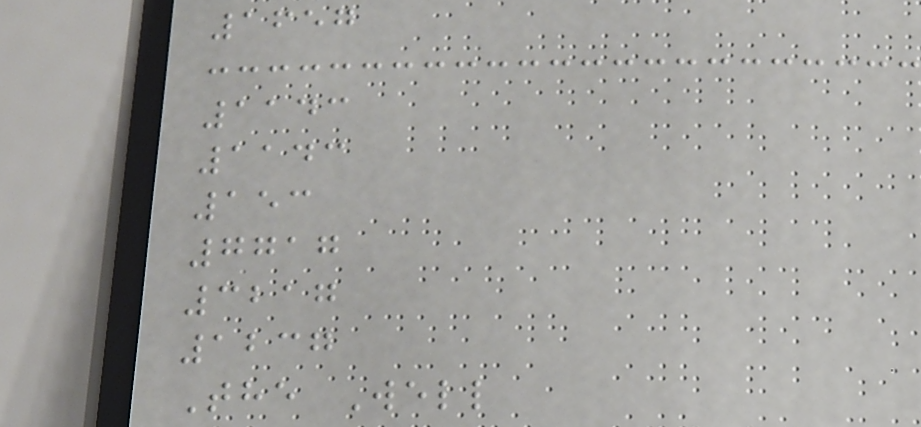1657
1143
1143
153
7717
3217
1237
The Well
